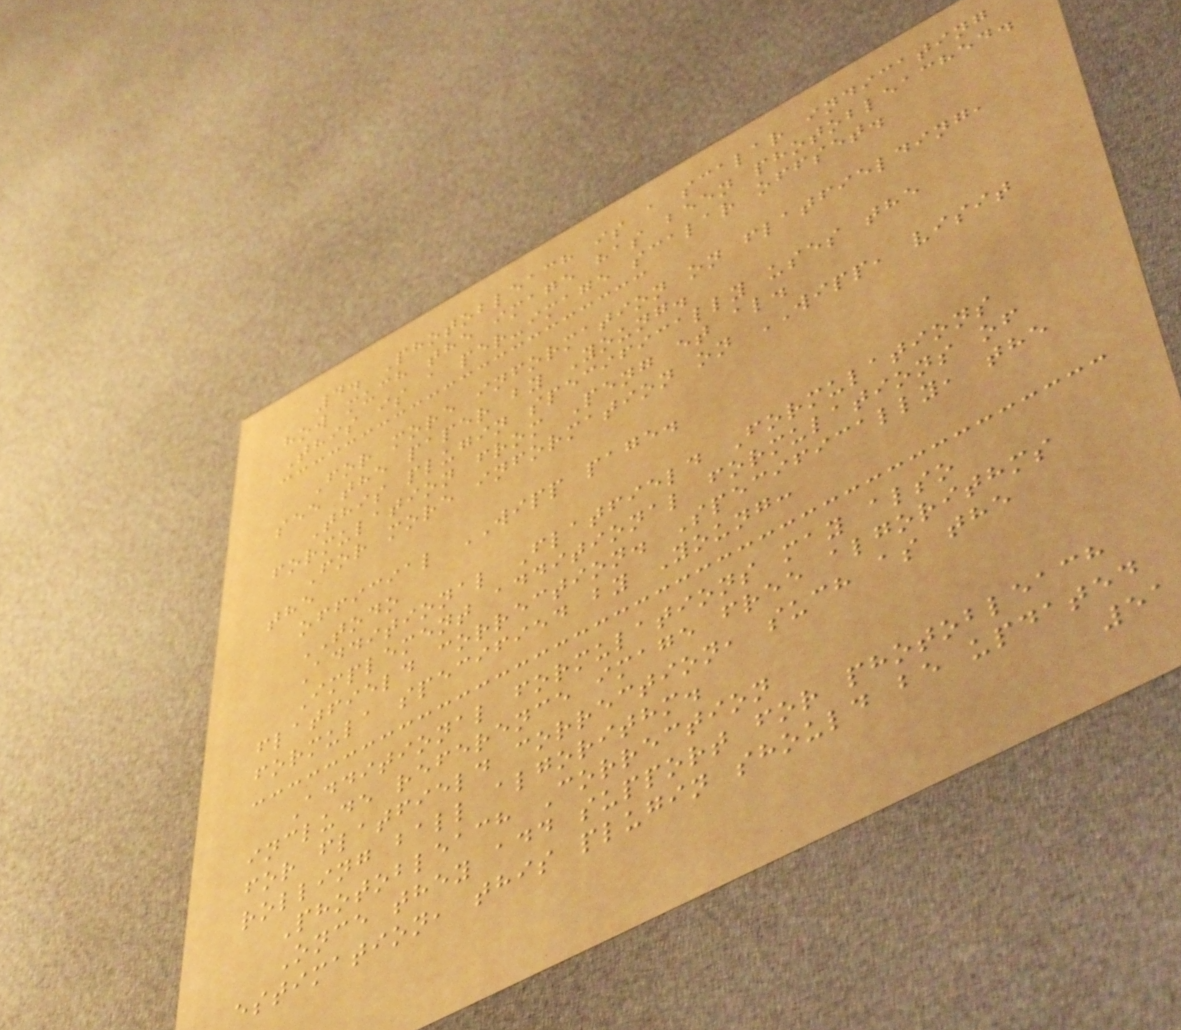4. Photobleach is a scalar indicating
how much the image has been photobleached.
This is a per-image scalar offset.
For more information on flatfielding,
see the paper by Young.
This plugin specifically uses the
formulation from Peng et al.
For more information on WIPP, visit
the
official WIPP page.
TODO
Additional Flatfield Formulations
Implement additional formulations of
flatfield correction. Specifically, the
formula specified by Young:
Additional formulations may also
include reference image free algorithms
for flatfield correction, such as the
rolling ball algorithm.
Photobleach Correction
Once they add support for photobleach
estimation, this plugin should be updated
51
